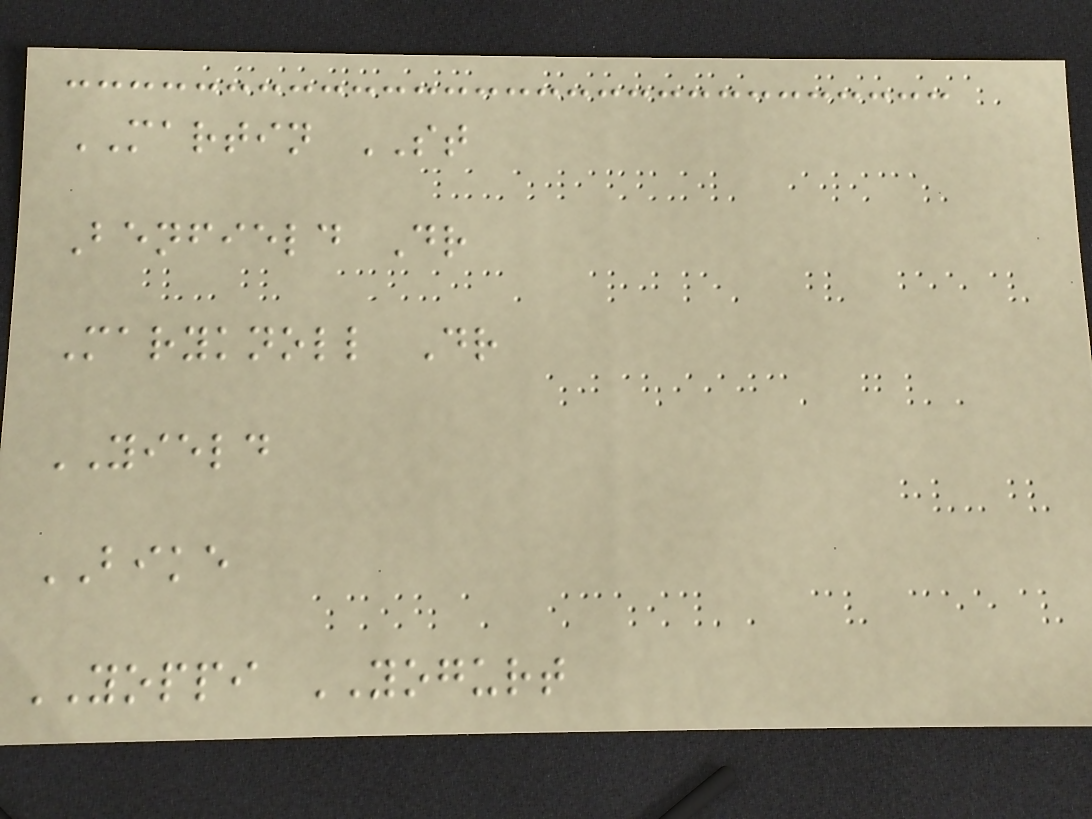MARTIN ST
Benfield Dr
Maryknoll Dr
YIELD
BIKE
YOPPI YOGURT
